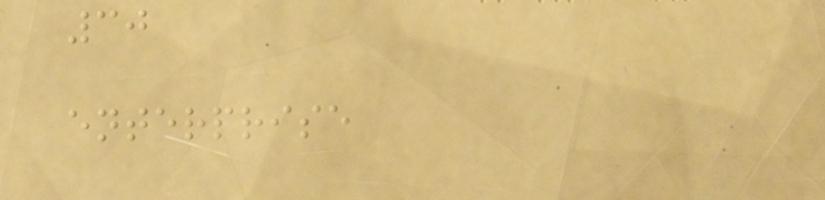30
enterprise
